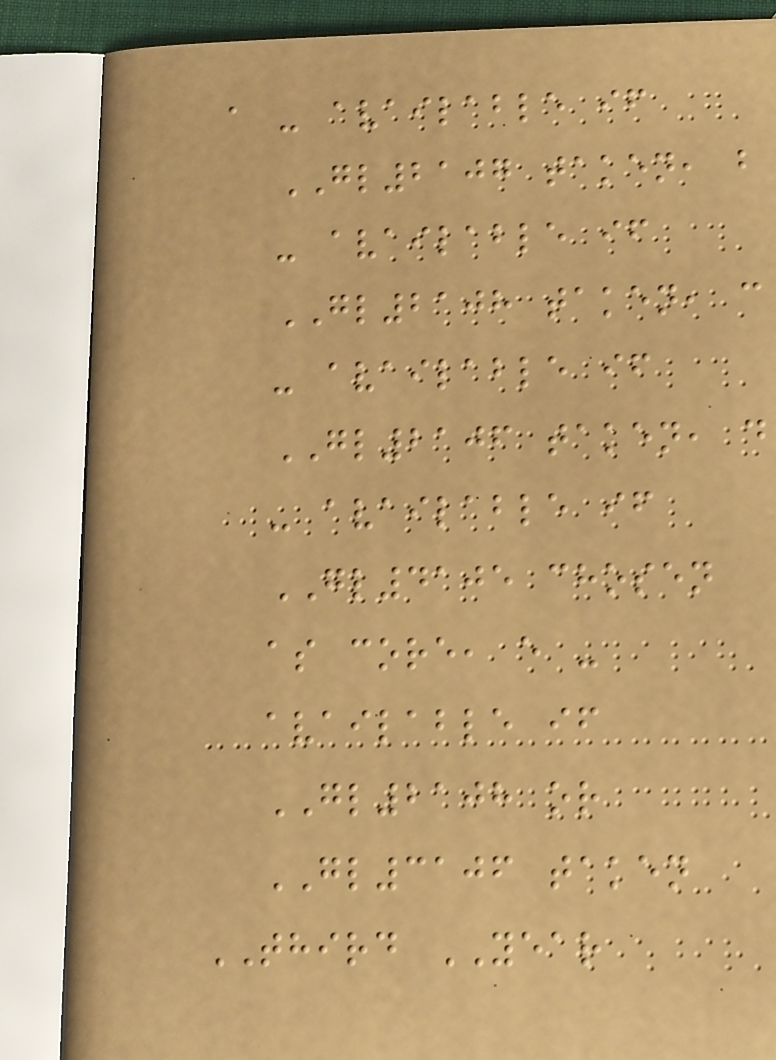a - available if
GL2107 taken, b
- available if
GL2108 taken, c
- available if
GL2106 taken, d
- available if
GL4105 chosen
as core, e -
available if
GL2108 or
GL3106 taken
THIRD YEAR
